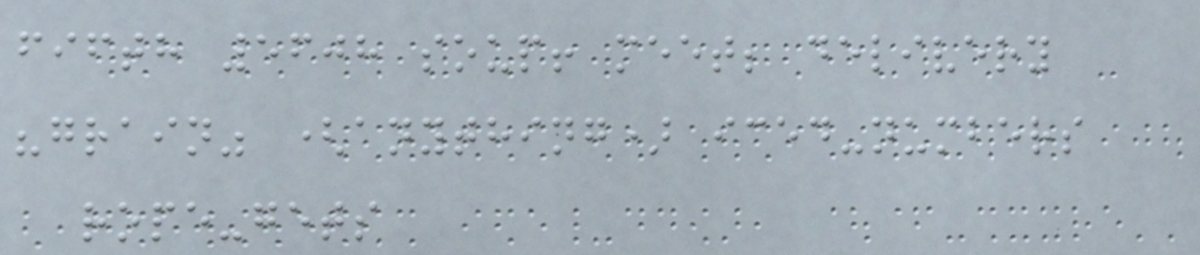fifth 5608 soup! meet; delivery
"grain" (anything) iced-numbers
rope-gets
